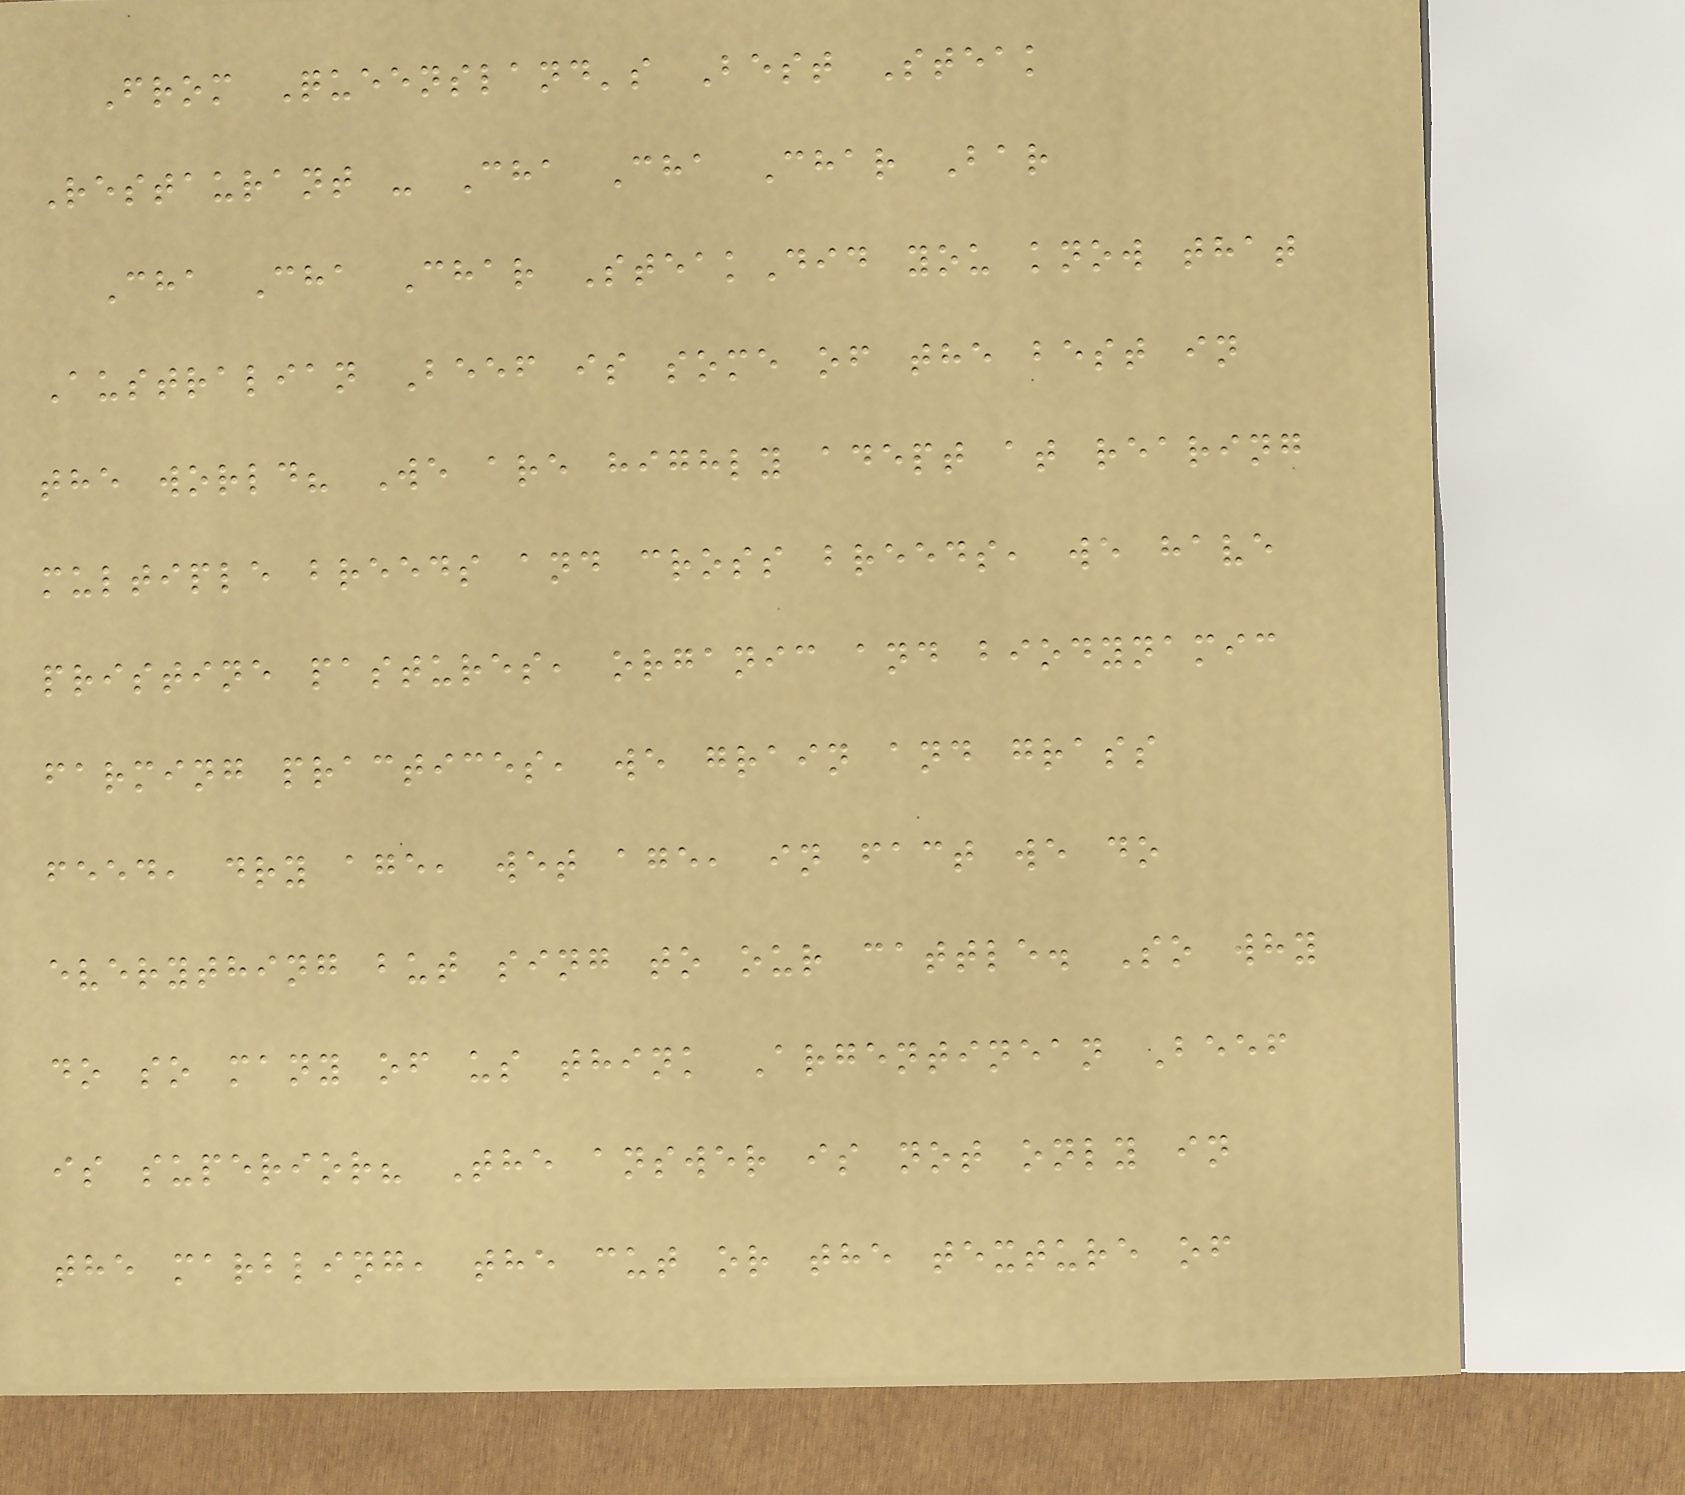From Queensland's Best Steak
Restaurant - Cha Cha Char Bar
Cha Cha Char SteakDid you know that
Australian Beef is some of the best in
the world? We are highly adept at rearing
multiple breeds and cross breeds, we have
pristine pastures, organic and biodynamic
farming practices, we grain and grass
feed, dry age, wet age, in fact we do
everything but sing to our cattle. So why
do so many of us think Argentinean Beef
is superior? The answer is not only in
the marbling, the cut or the texture of
